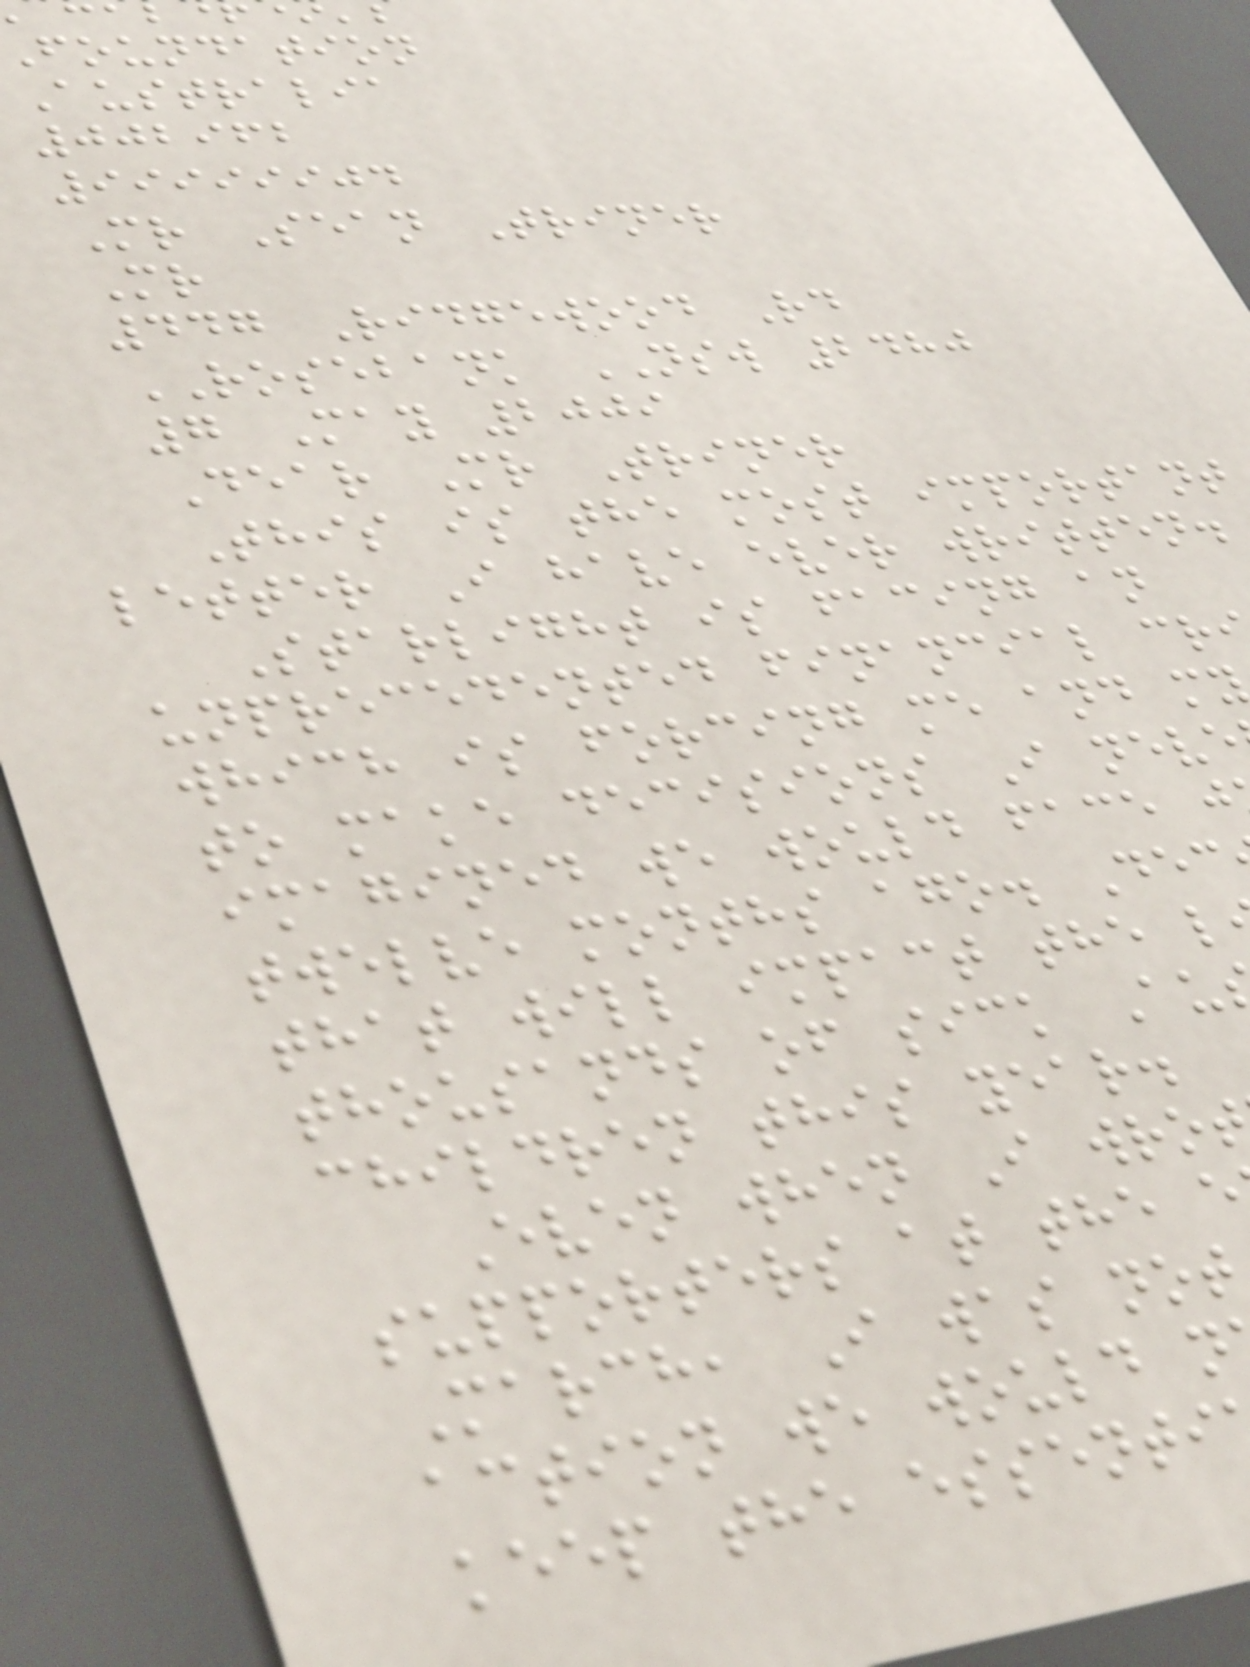foundation
Australia
002962
99999904
Mr Sean Triner
Mr
447 Ridgewood Rd
ROSEBANK NSW 2480
7 May 2009
Dear Mr Triner
This is the most important
letter I have ever written.
Starlight is facing an
unprecedented financial cr
which is forcing me and my
to make decisions I neve
imagined we would face j
twelve months ago. Dec
that will impact the l
thousands of sick Au
children this year.
Even when I wro
supporters at the e
March, I was not
action we would n
keep the essenti
